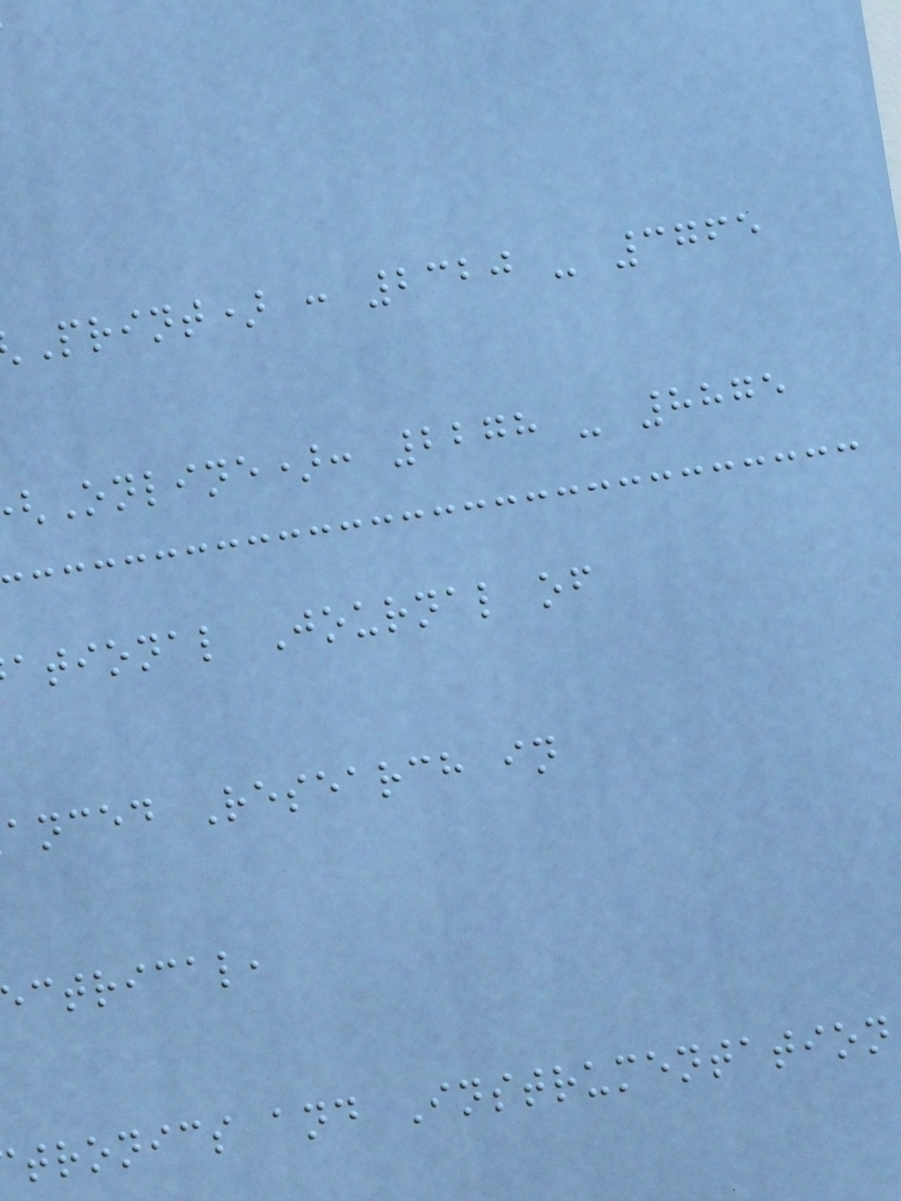Print) : 2320 - 3765
Online): 2278 - 8875
ational Journal of
anced Research in
ctrical,
tronics and Instrumentation
